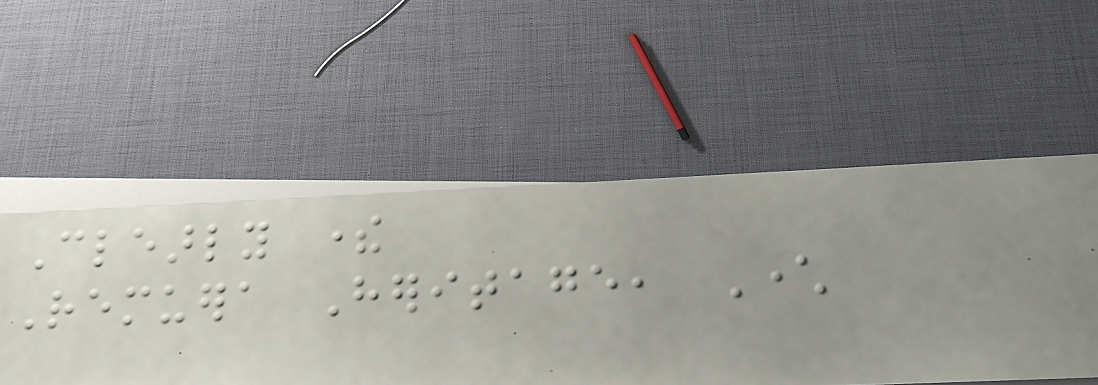Clearly there
Remuera Heritage, Character
